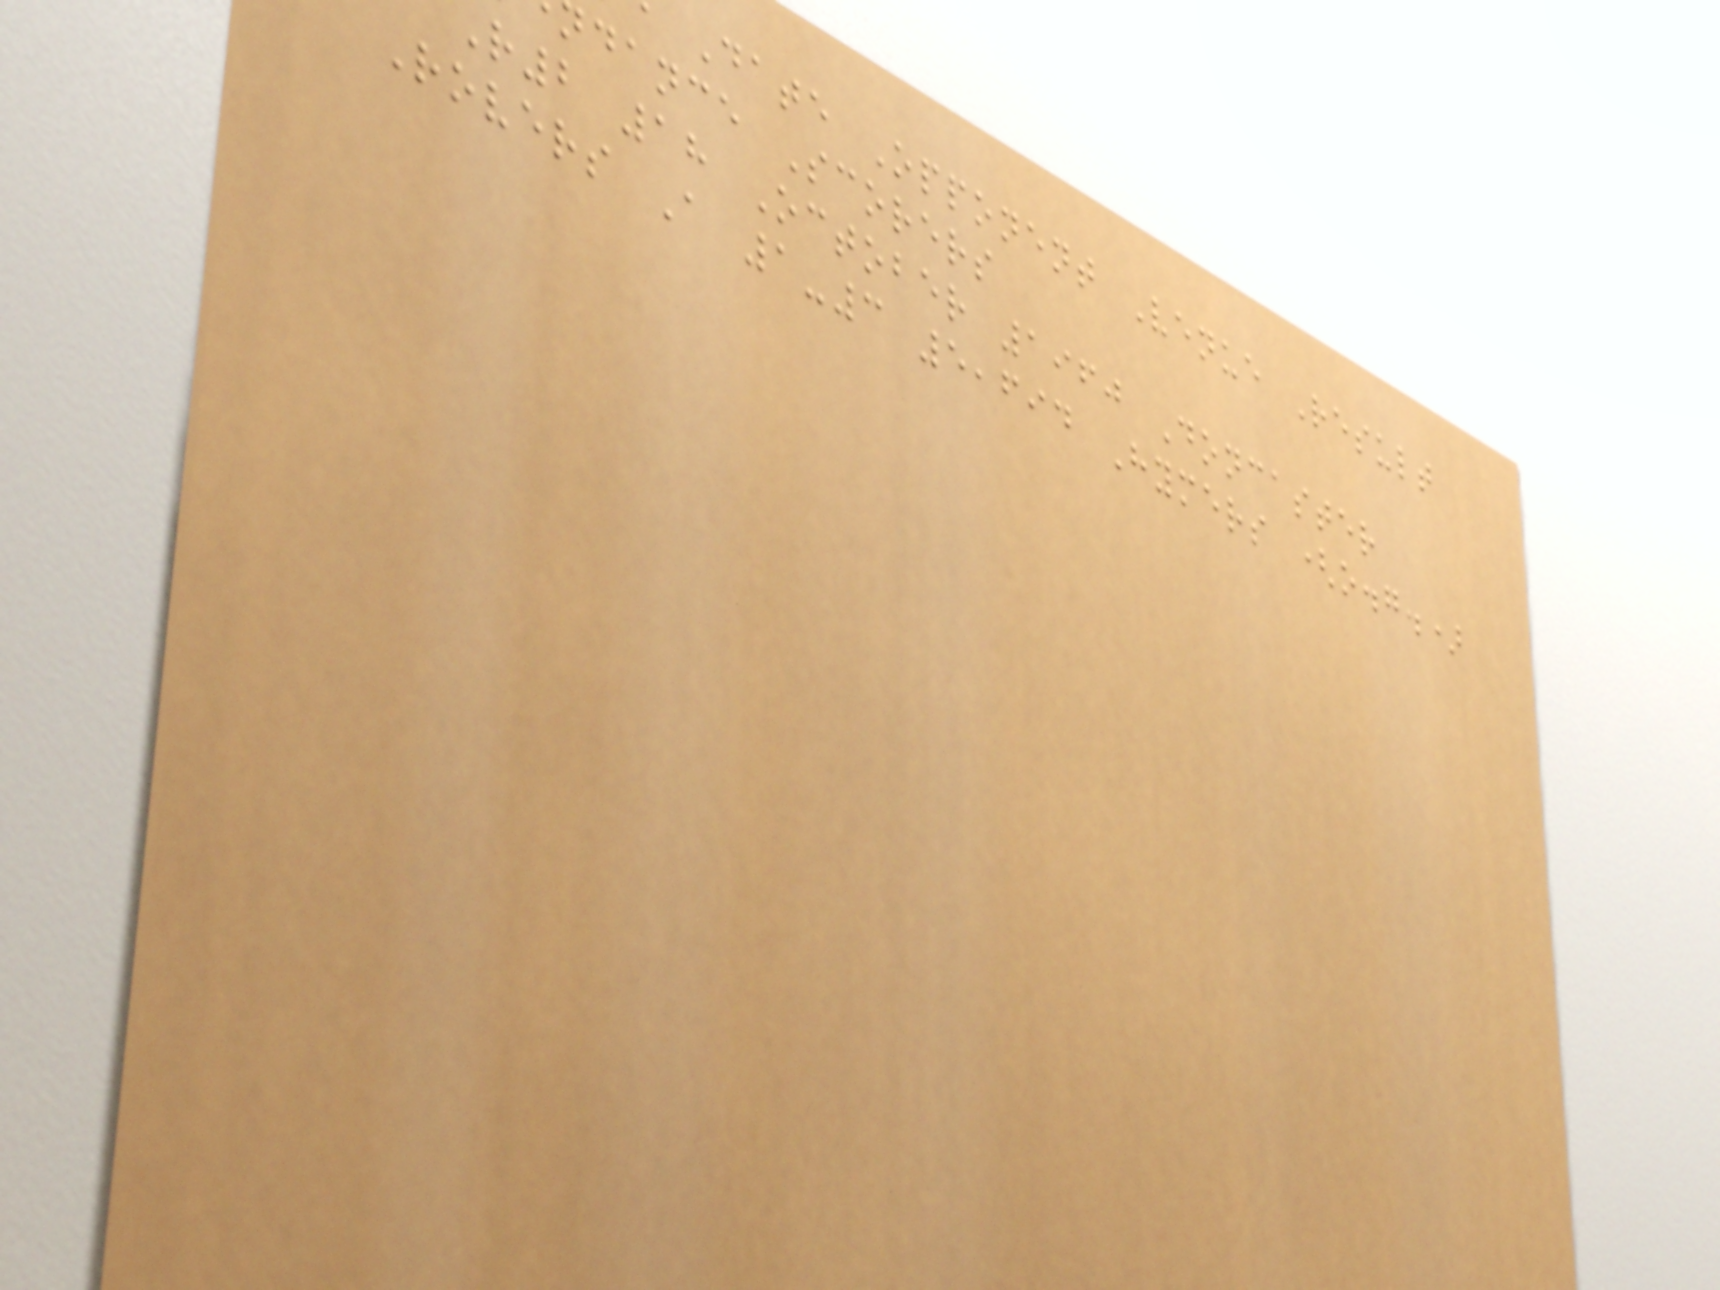Date Opponent Venue Result
dance Scorers
r2 18 October 1960 Doncaster
Rovers A 1-3 5,694 Hymers (o.g.)
